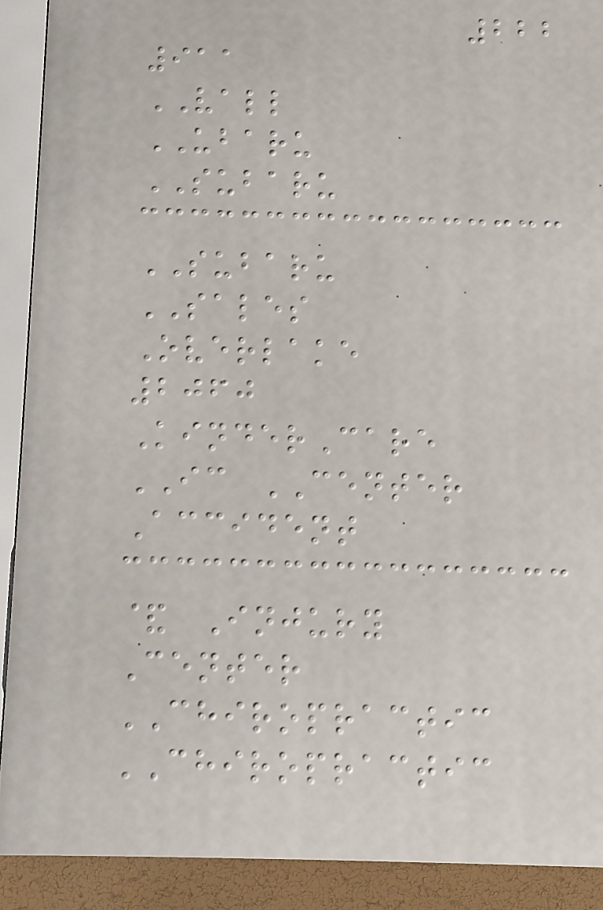222
911
VALL
UBARU
SUBARU
SUBARU
SALES
Overlake
2060
KinderCare
IC CENTER
Accident
& Injury
Center
CHIROPRACTIC
CHIROPRACTIC
